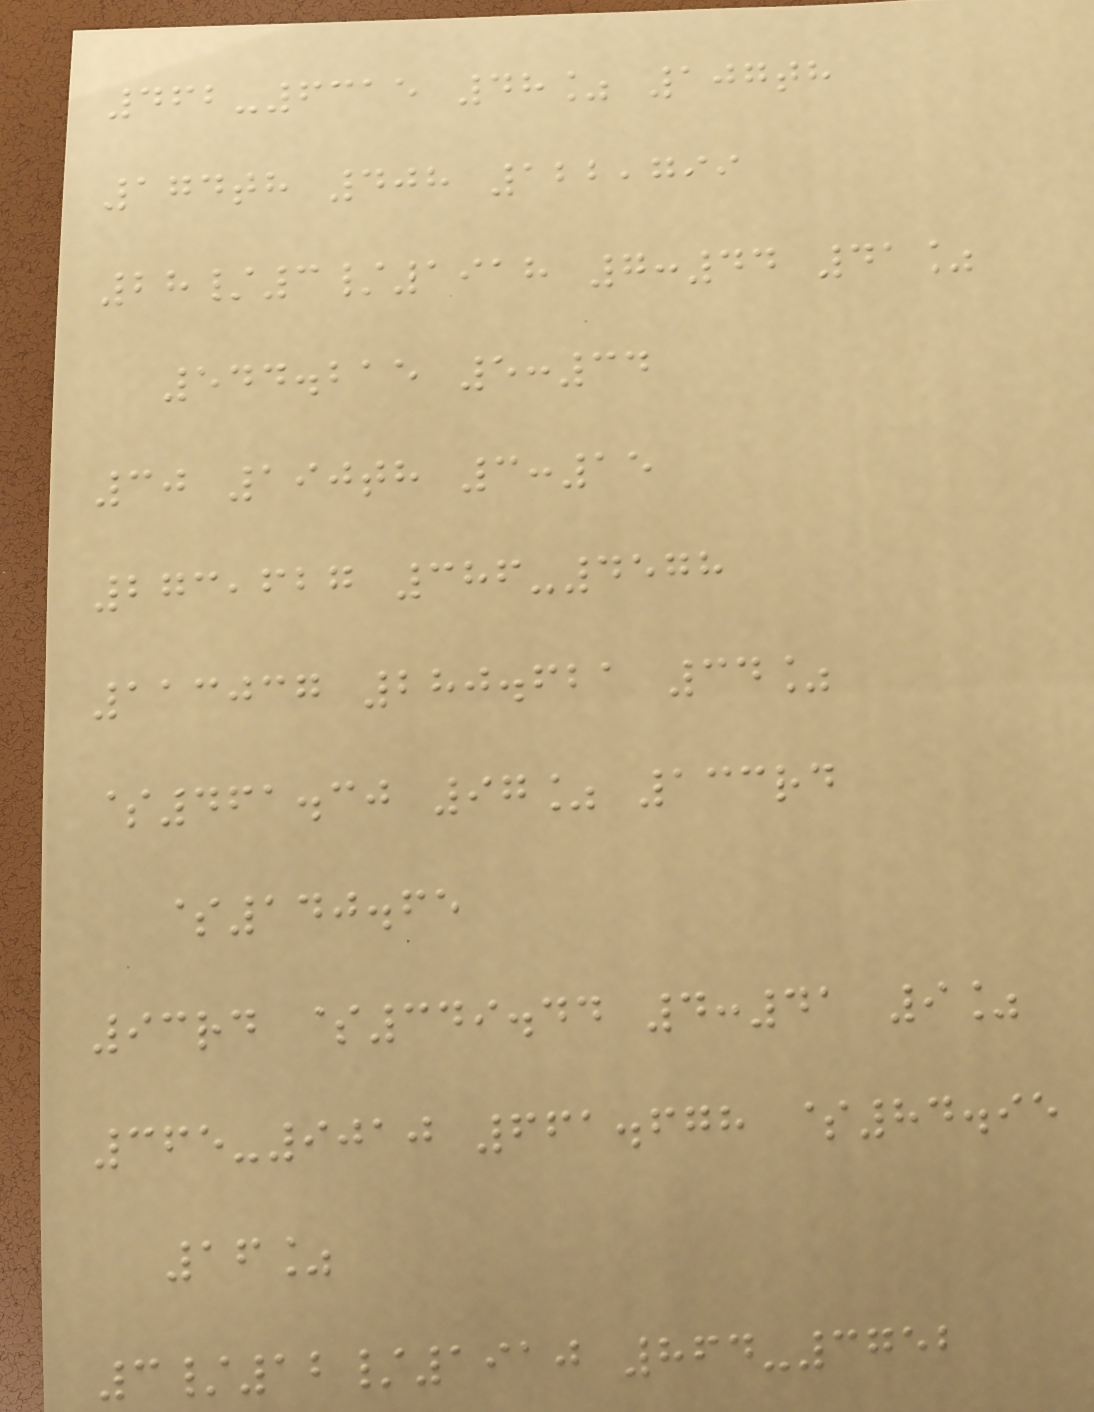462-6315 48% 107th
174th 408 122,799
28/3/1918 7:44 41%
544.215 5:34
30 190th 3:15
273,627 386-4578
113037 280.621 34%
$461.30 97% 133rd
$140.65
93rd $349.44 4:41 9%
365-9010 661.678 $84.95
16%
3/12/1910 864-3752
